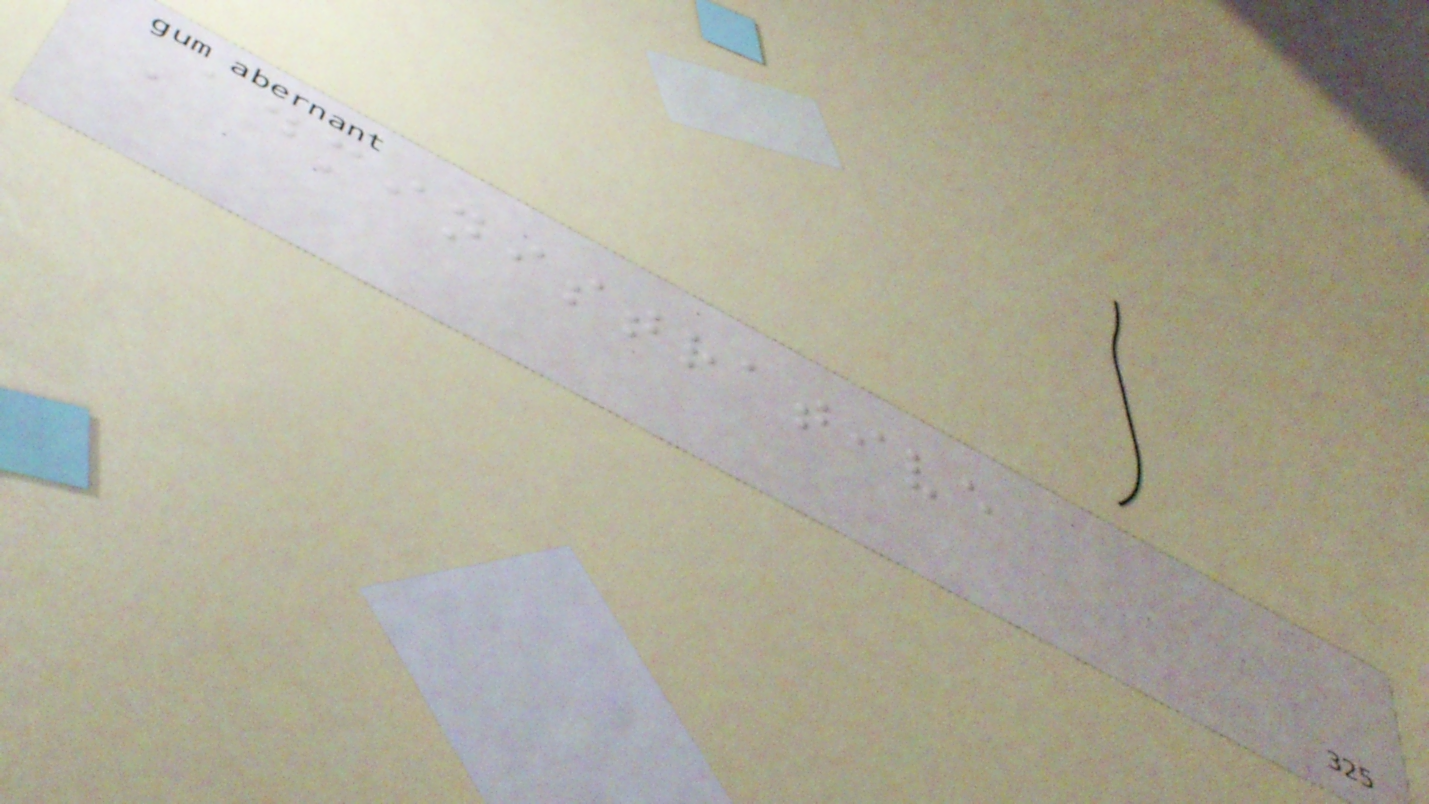Administrative
